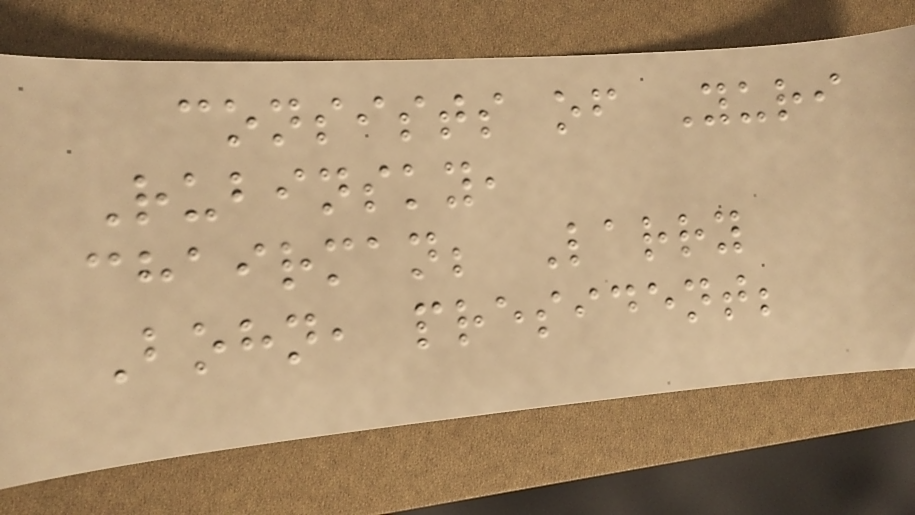consists of Yuri
Rubinsky,
chairman; Larry
Bohn, president;
